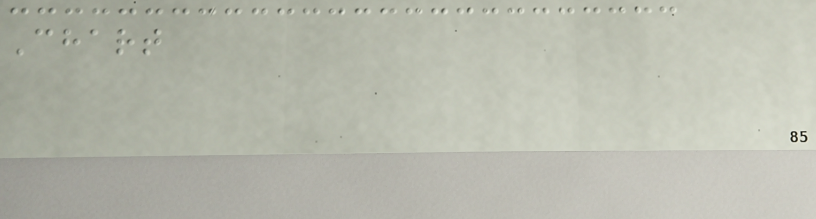Chart
